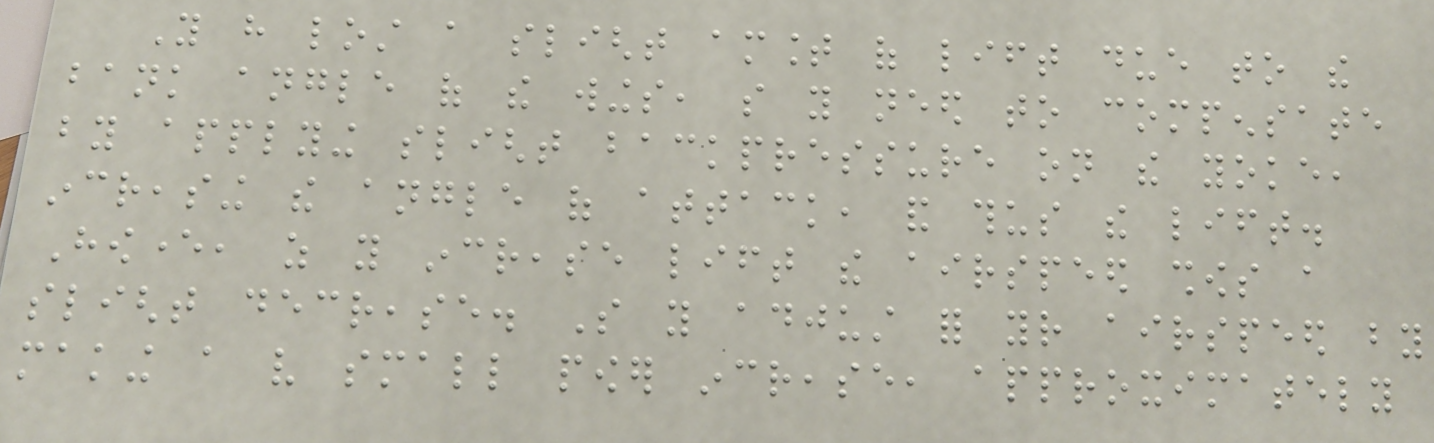You have lost a slight amount of lift due to the
bank angle of the wings, so you need to compensate
by applying slight backpressure on the yoke,
increasing the angle of attack, and thus the lift.
However, as you increase lift the airspeed shows a
slight decrease. So you adjust for your airspeed by
making a very small power increase, approximately
